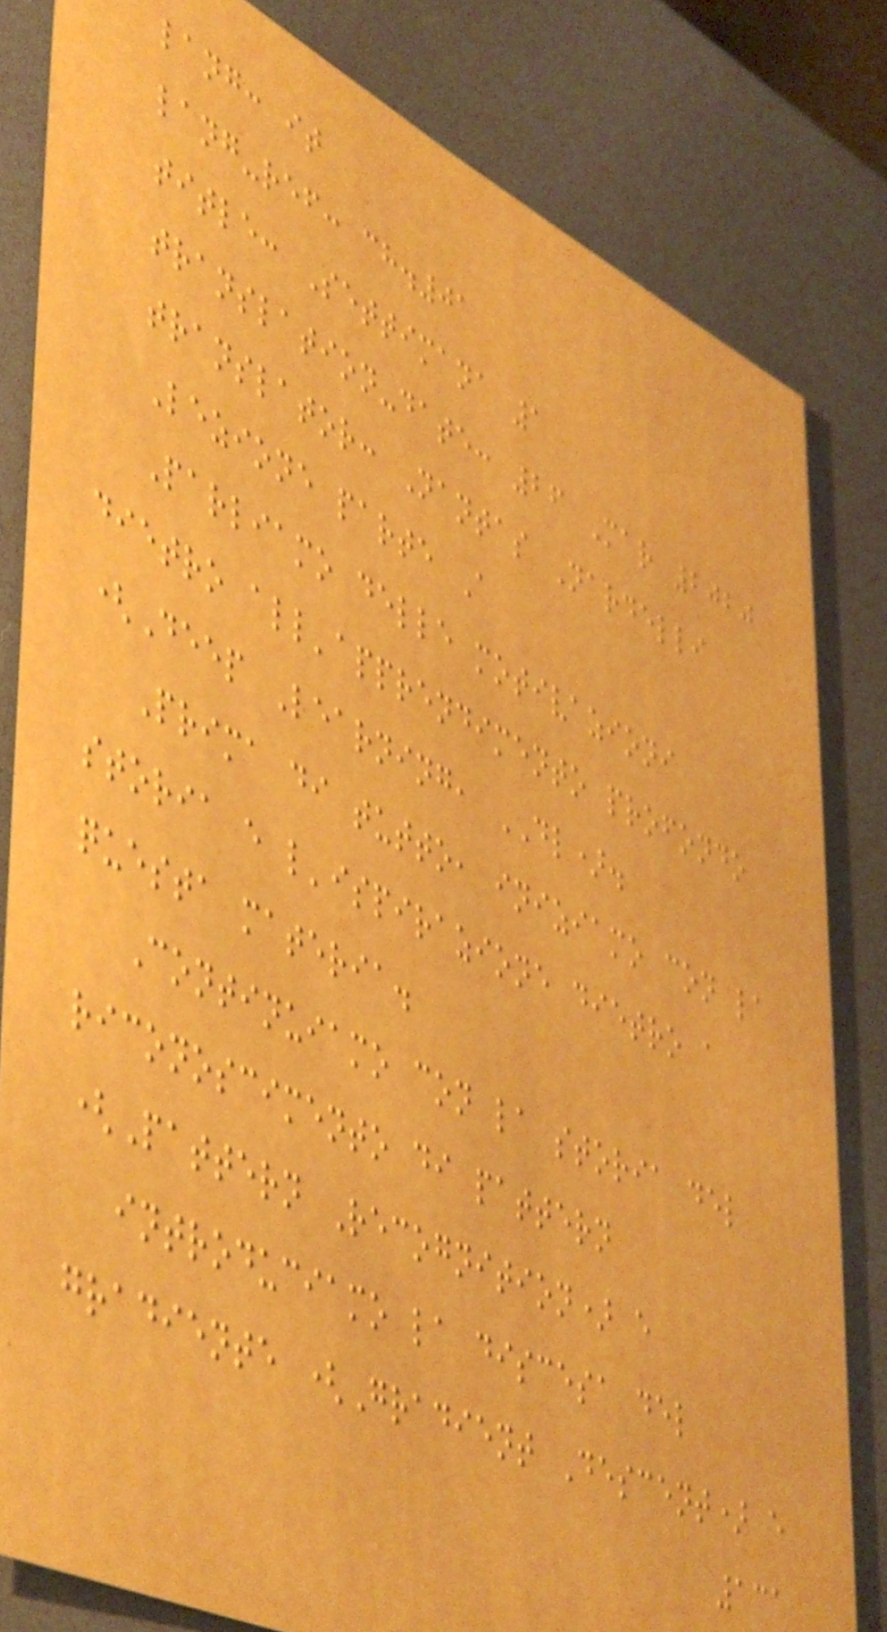lang: it
lang-ref: ch.01
title: Settimana 1
translation-date: 26 Mar 2020
translator: Nantas Nardelli
Lezione parte A
Parliamo delle motivazioni
dietro all'apprendimento profondo
(Deep Learning, DL).
Prima di tutto, iniziamo con la
storia e l'ispirazione dietro a
questa materia.
Continuiamo con la storia del
riconoscimento di pattern
(Pattern Recognition) e
introduciamo la discesa del
gradiente (Gradient Descent) e
131
